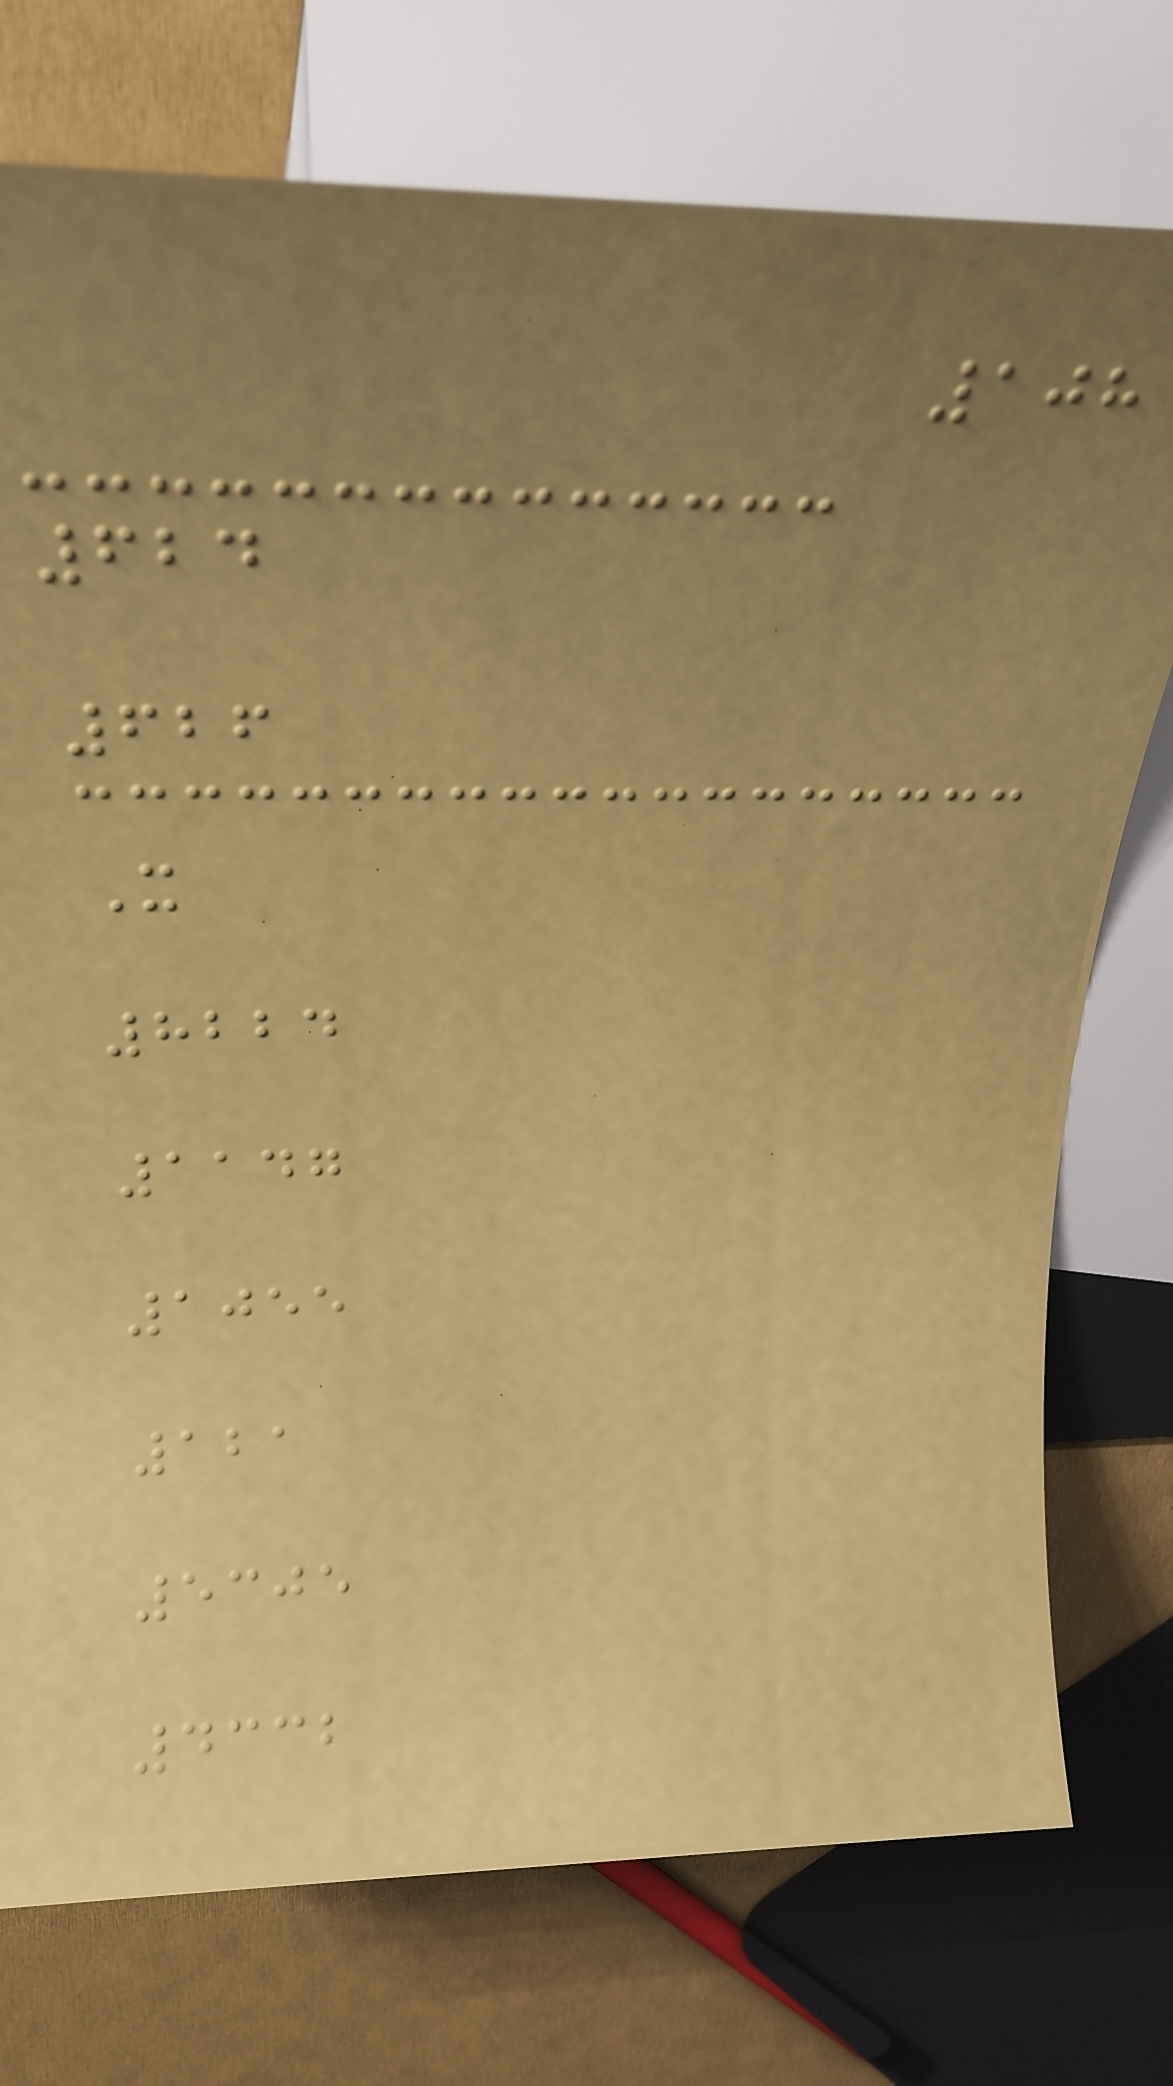108
624
626
X
8224
1147
1055
121
5305
4332
